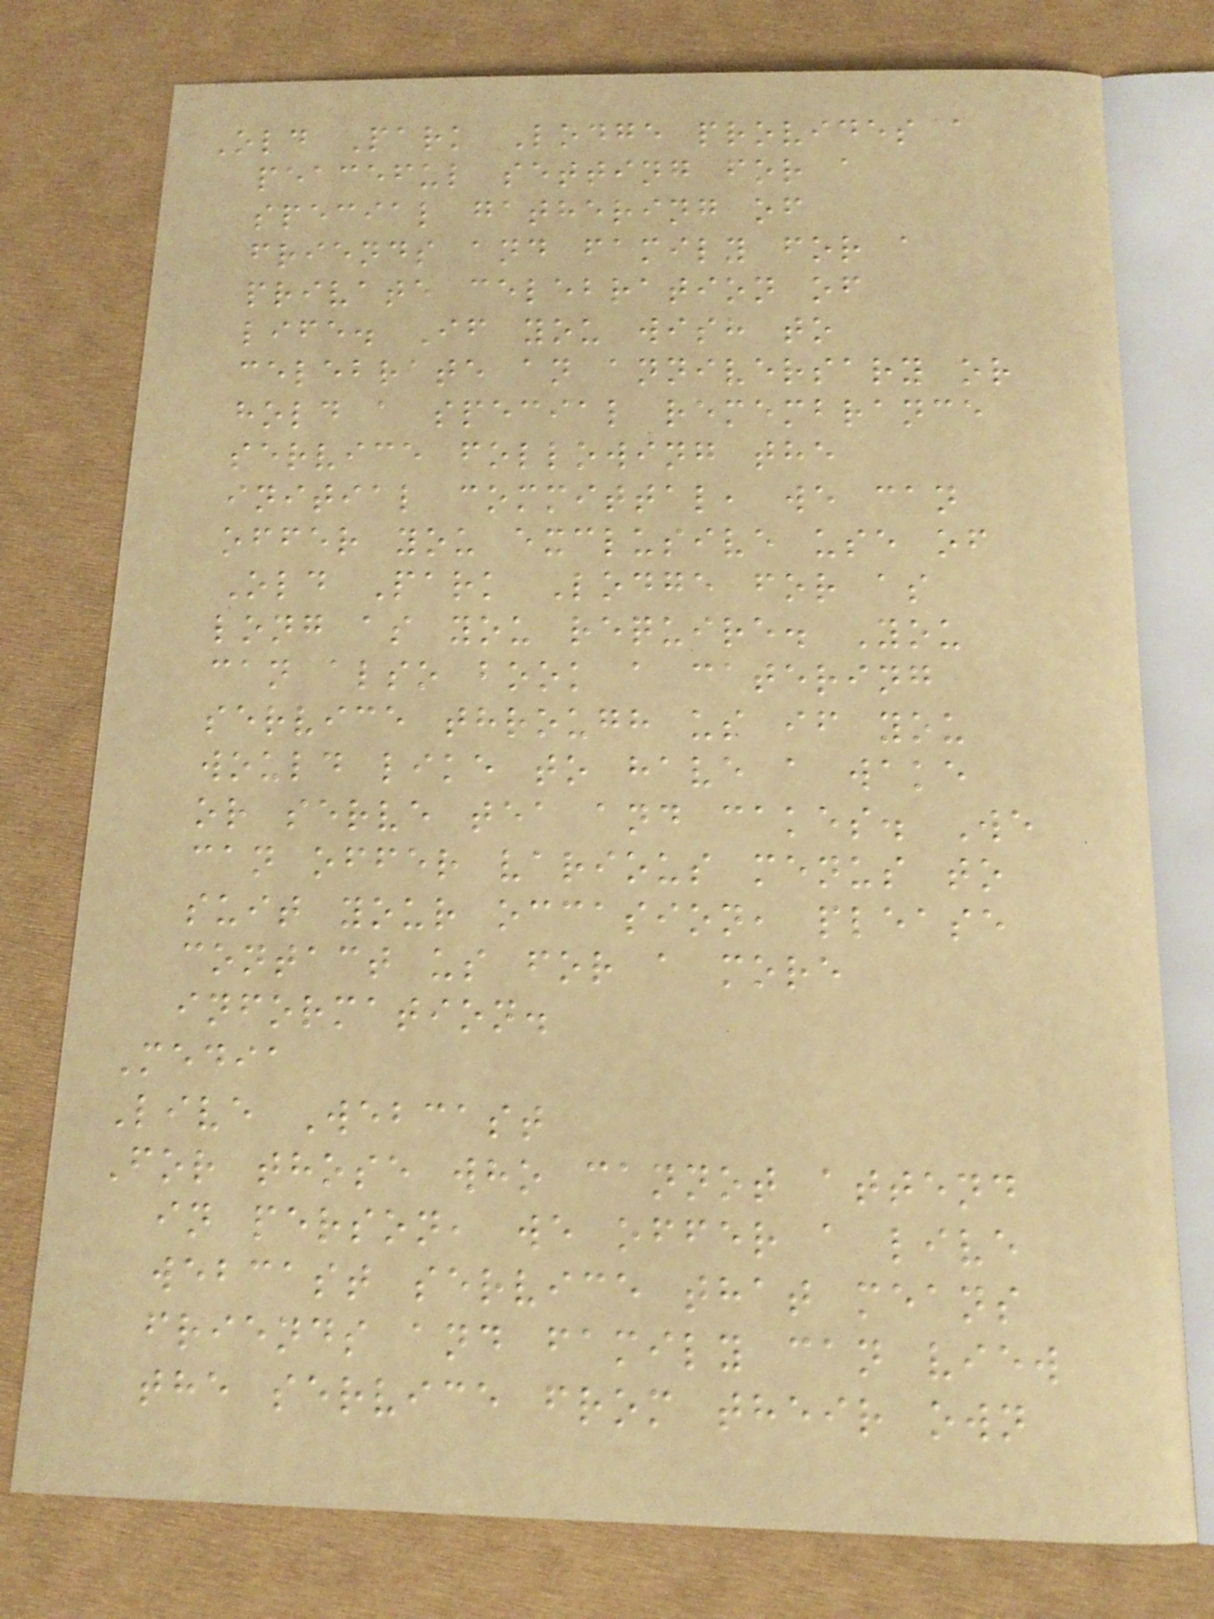Old Park Lodge provides a
peaceful setting for a
special gathering of
friends and family for a
private celebration of
life. If you wish to
celebrate an anniversary or
hold a special remembrance
service following the
initial committal, we can
offer you exclusive use of
Old Park Lodge for as
long as you require. You
can also book a catering
service through us if you
would like to have a wake
or serve tea and cakes. We
can offer various menus to
suit your occasion, please
contact us for a more
information.
Media
Live Webcast
For those who cannot attend
in person, we offer a live
webcast service that means
friends and family can view
the service from their own
